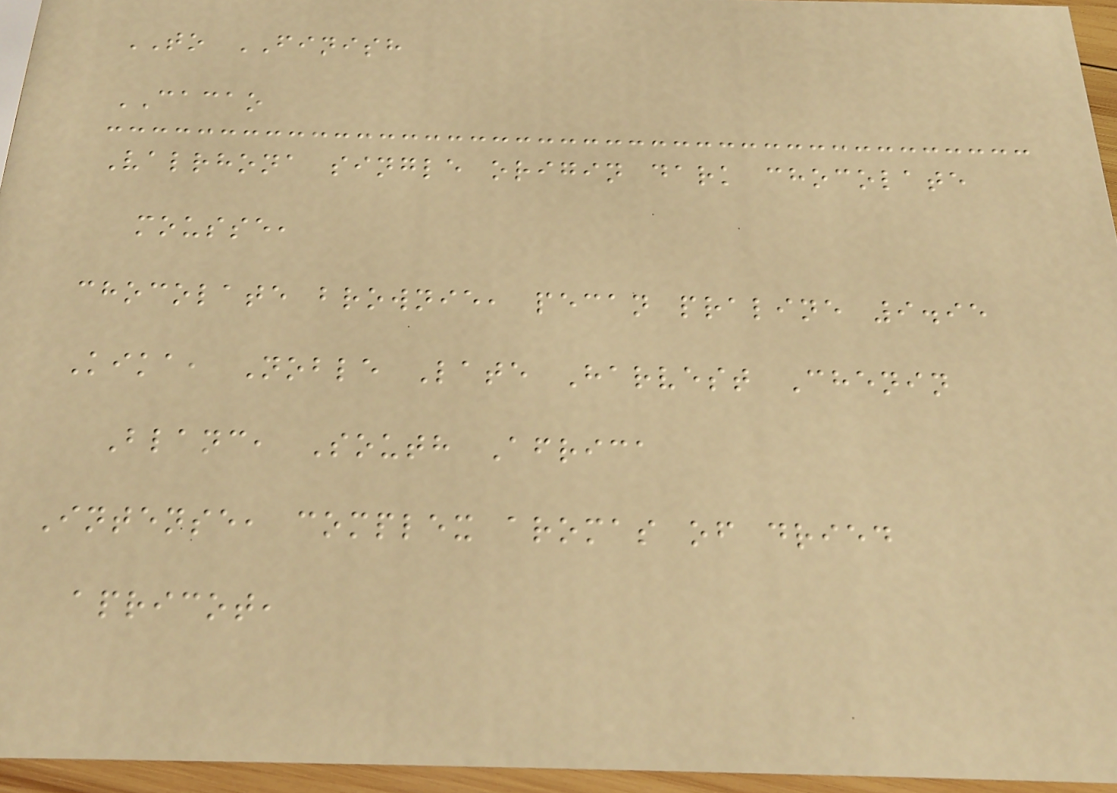TO FINISH
CACAO
Valrhona single origin dark chocolate
mousse,
chocolate brownie, pecan praline 9.95
Kika, Noble Late Harvest Chenin
Blanc, South Africa
Intense, complex aromas of dried
apricot,
